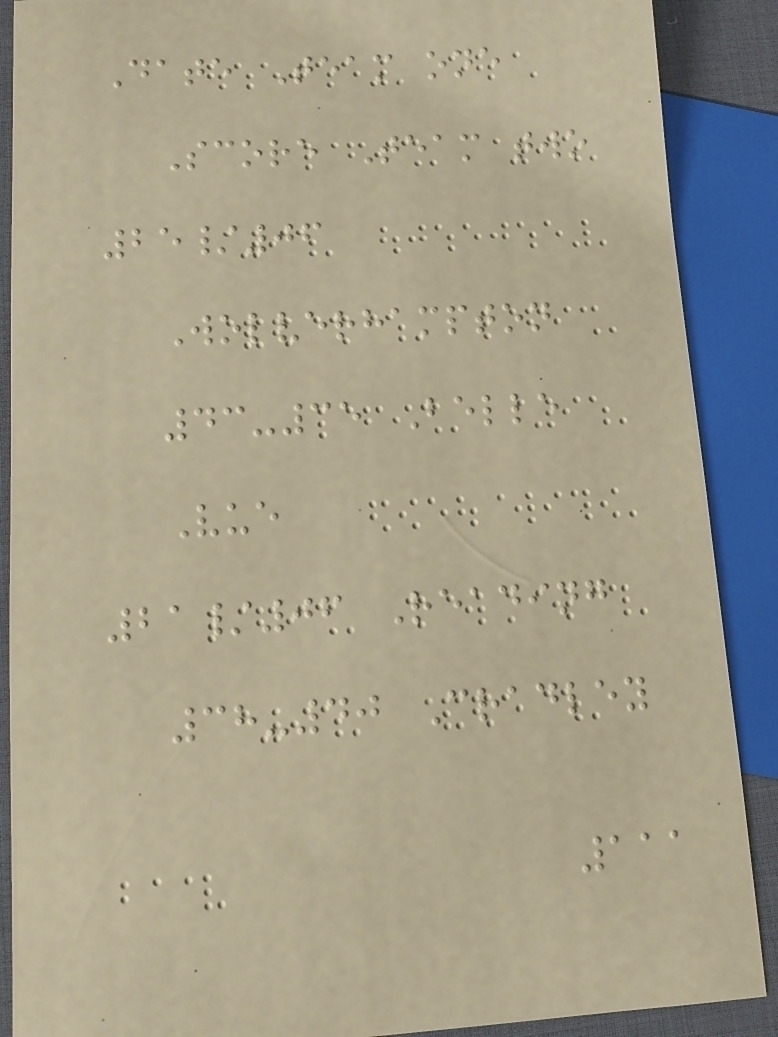Date Team one
Score Team two
25/06
Wolverhampton
43-35 Belle
Vue
21/06 Reading
38-40 Cradley
111
